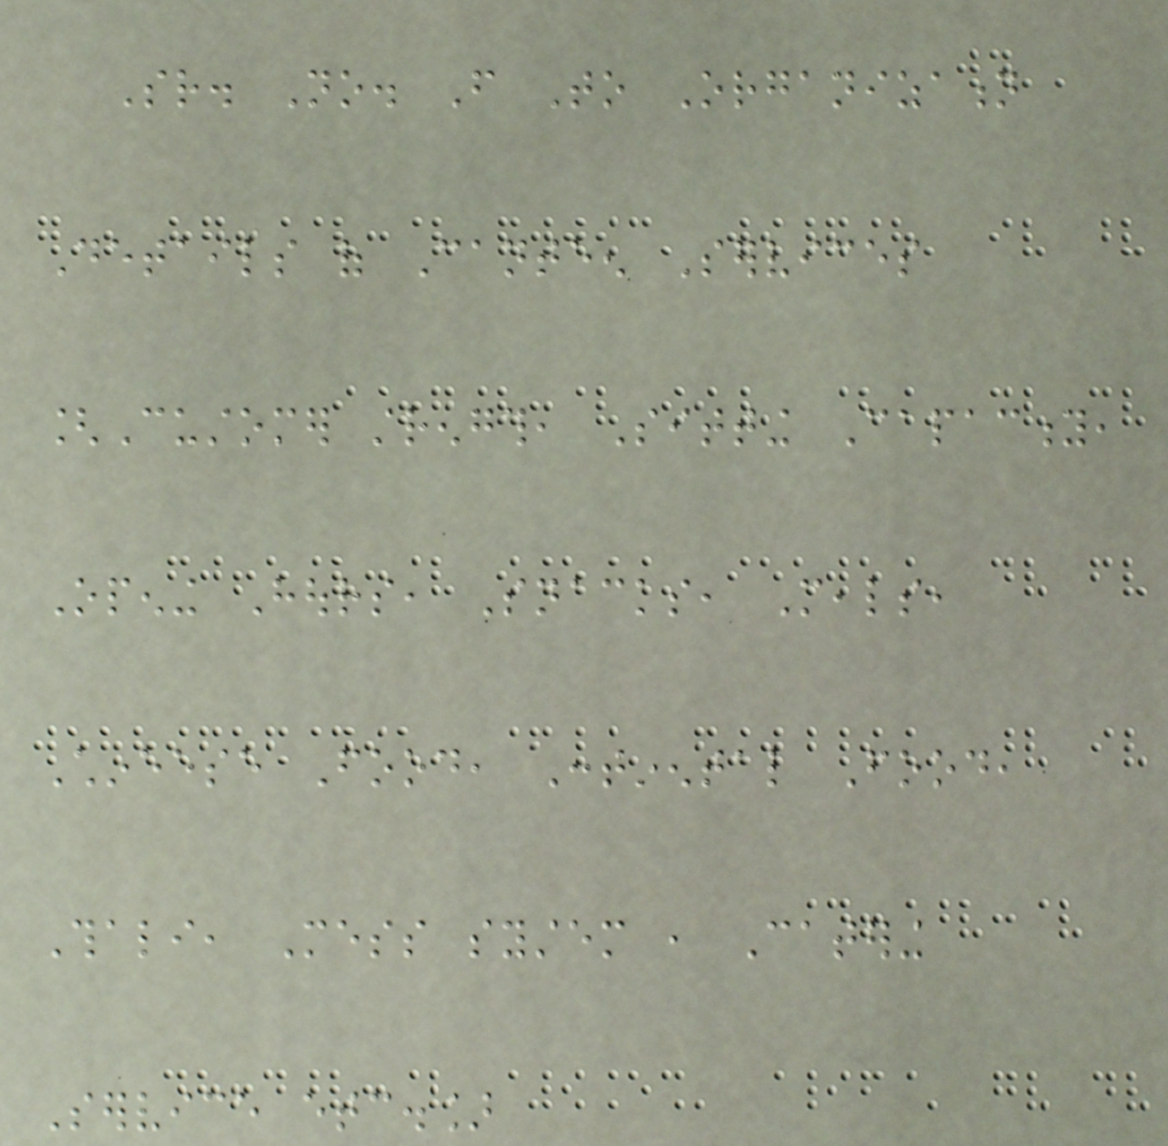Sr. No. From To Organization
Details of Canteen Services
[Customer strength, Sitting Capacity,
Opening Hours, Snacks, Meals,
Chineese Food, Continental Food,
Thali, Mess system , Catering
Service etc.]
